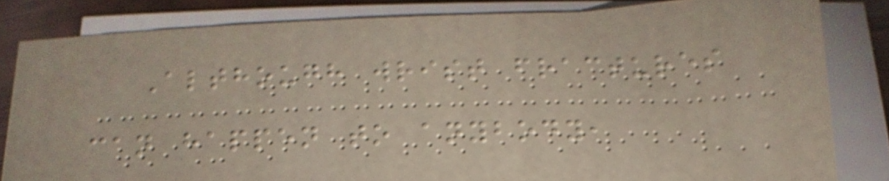Although wrist fractures
can happen to anybody,
